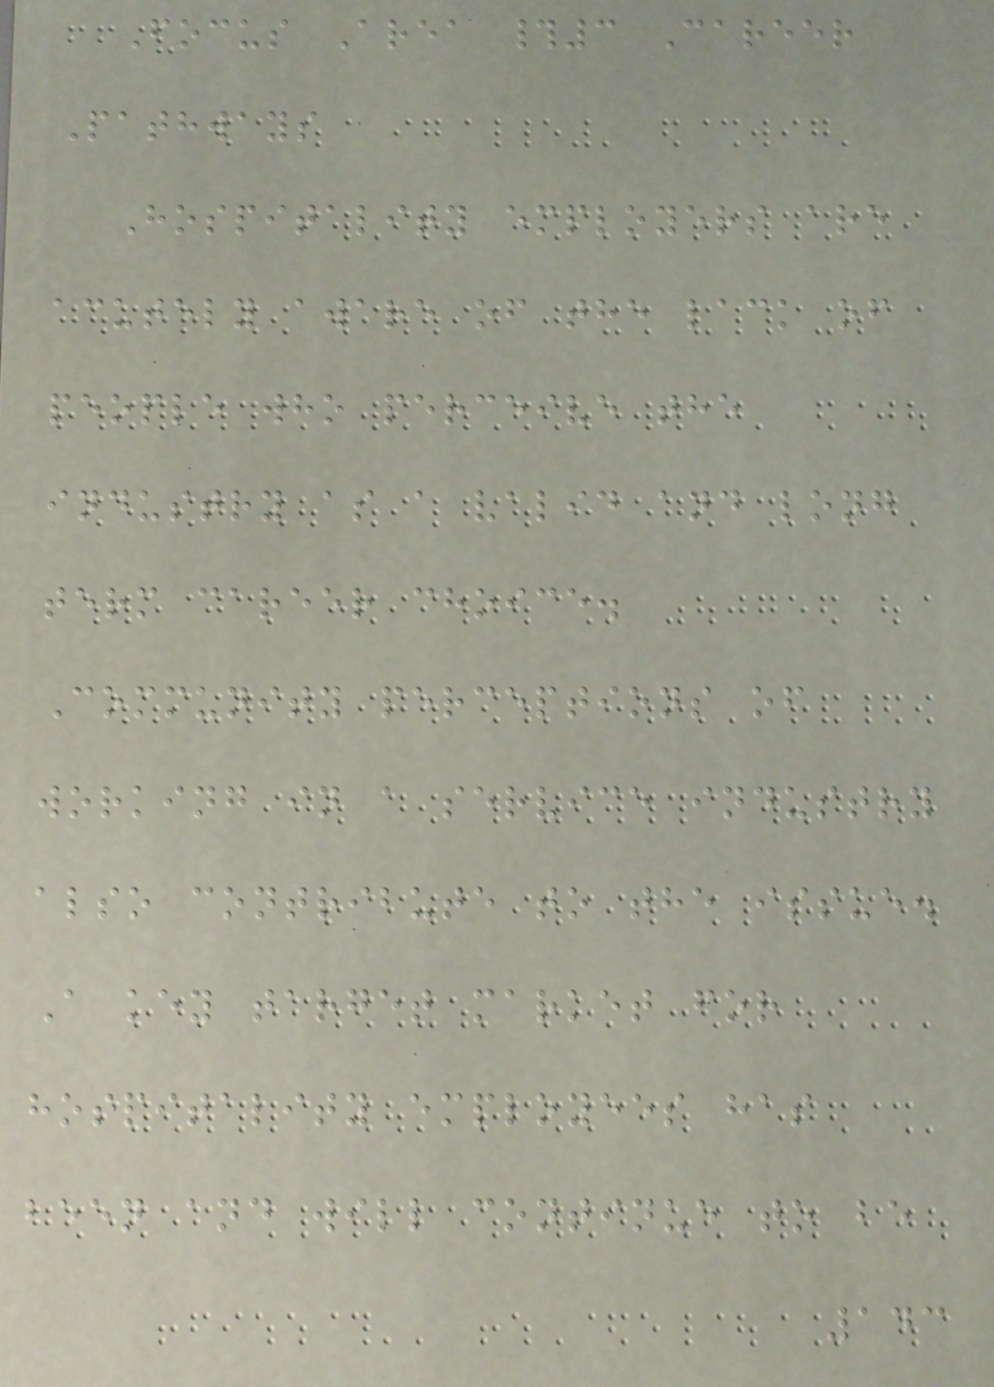Focus Area #3 Career
Pathways
Hospitality employers are
acutely aware of the lack of
people who perceive the
industry as a valid and long
term career choice.
Community perceptions of
working in a service industry
also contribute to the issue.
A key target market for
hospitality employees has
been and will continue to be
143
